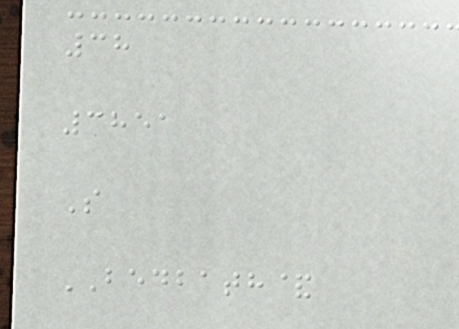38
3851
S
BEDBATH&
